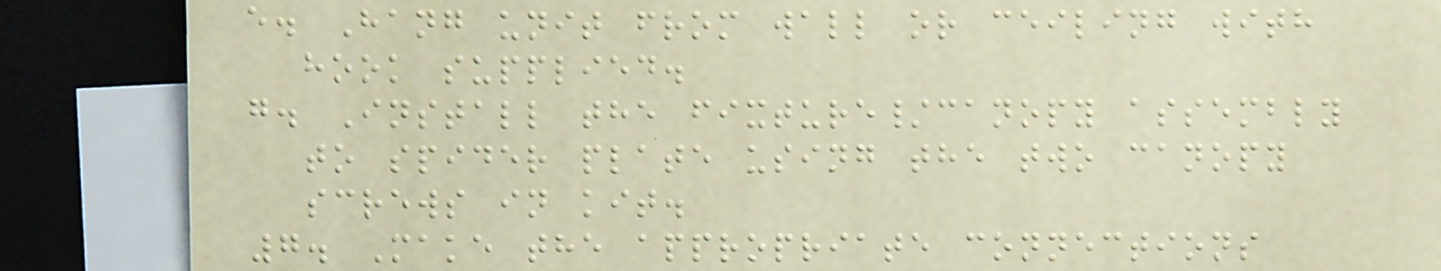e. Hang unit from wall or ceiling with
hook supplied.
g. Install the fixture/canopy assembly
to spider plate using the two canopy
screws in kit.
7. Make the appropriate connections
